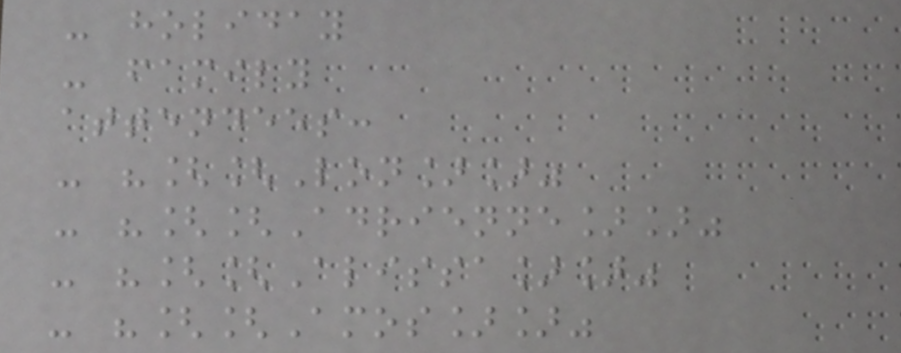- holiday
- family
attendees:
- "[[Lon]]"
- "[[Adrienne]]"
- "[[Alissa]]"
- "[[Amos]]"
